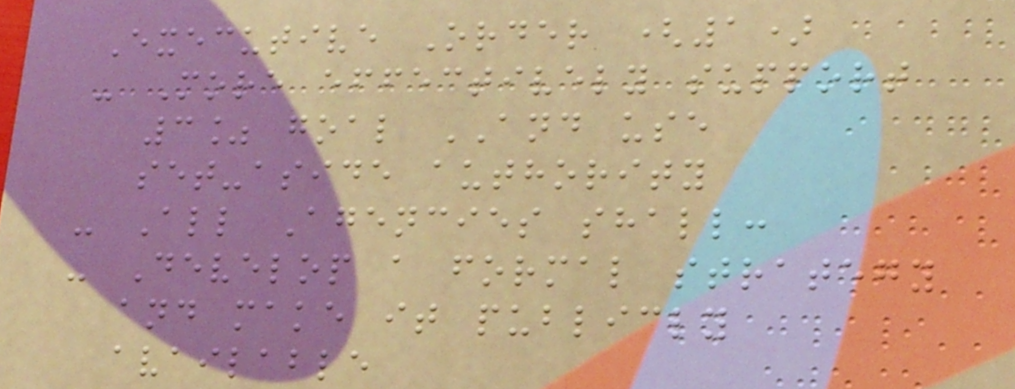Executive Order (1)
- More effectively support
3% goal AND use
set-aside authority
- All Agencies shall:
- Develop a formal strategy
and make it publicly
available
